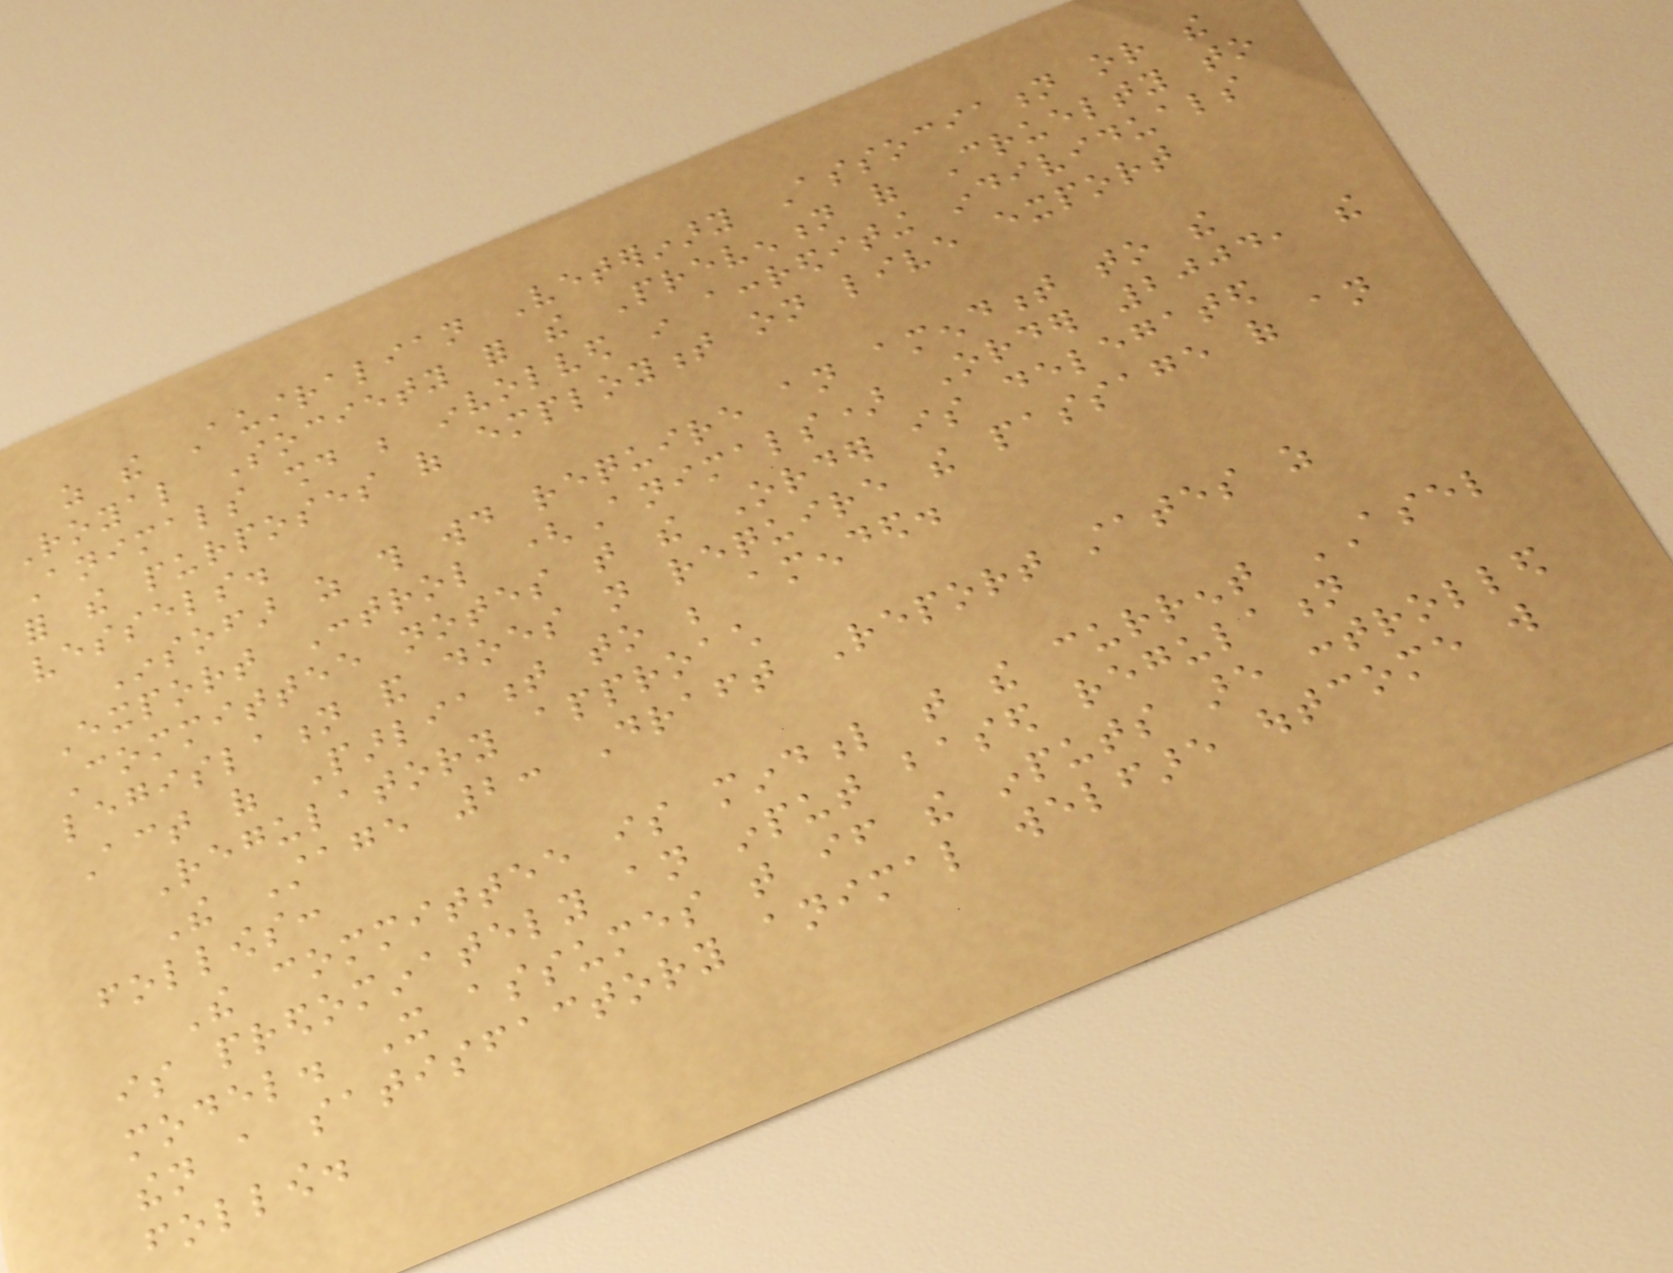as the Australian Veterinary Association or the
Royal Society for the Prevention of Cruelty to
Animals should be involved in accrediting individuals
for the purposes of employment on live export
vessels.
Insofar as this would require an amendment to the
Export Control (Animals) Order 2004, the
Committee notes that the Order is delegated
legislation and does not require the passage of an
Act of Parliament to be amended.
Regulatory approach
The Stage 2: Draft Report states as
follows:
The committee is mindful that the current ASEL
is predominately an input based regulation
model. It assumes that if the inputs are controlled
then a satisfactory animal welfare outcome will
follow.
